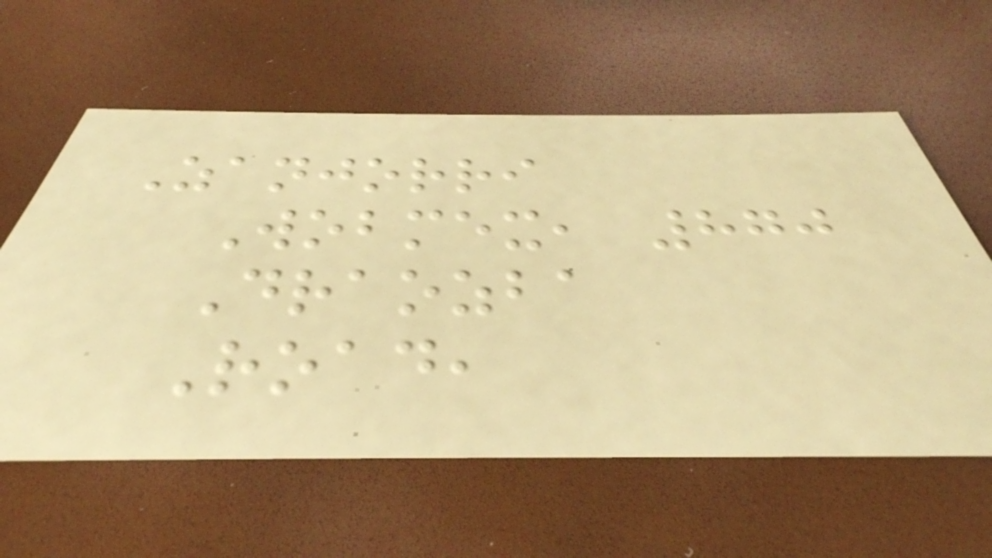Zanjorri
Wobmex, 870
Draozba
Road,
